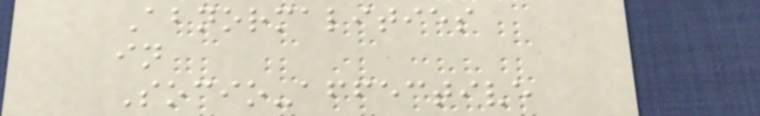Abnormalities
in
Socio-affective
